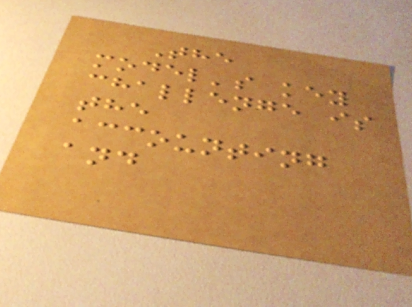The
model's key
challenge is
the
accounting
and
